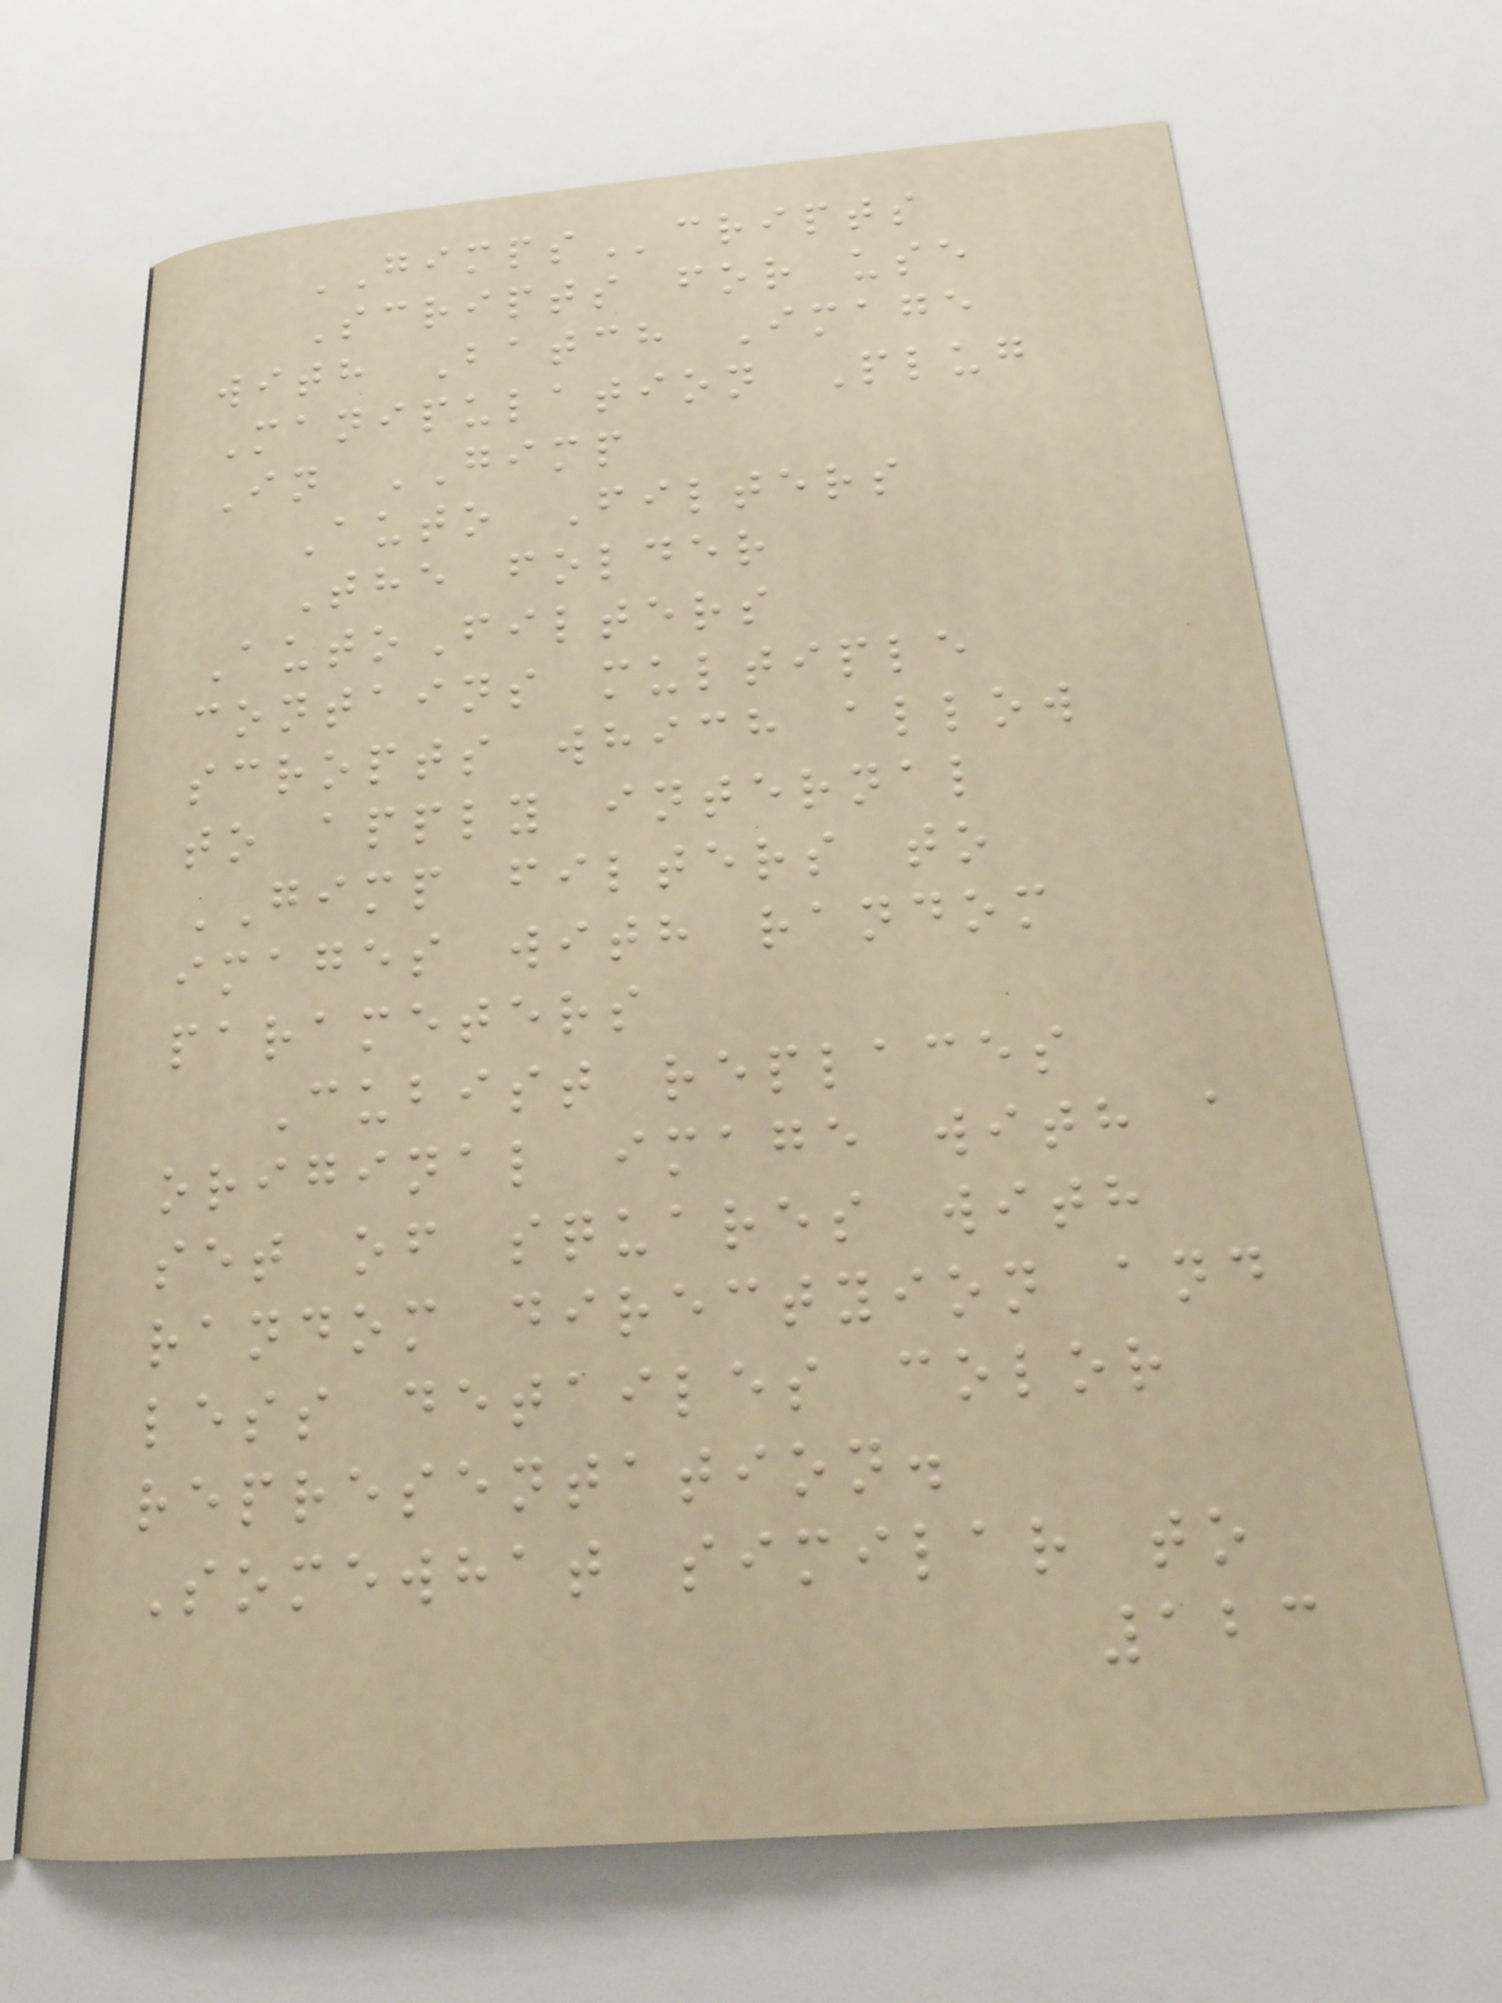GIMPScripts
Scripts for use
with Batch Image
Manipulation Plug
In GIMP
Auto Filters
The folder
AutoFilters
contains multiple
scropts which allow
to apply internal
GIMP filters to
images with random
parameters
Cubist replaces
original image with a
set of squares with
random directyion and
less detailes color
representation.
Somewhat similar to
123
